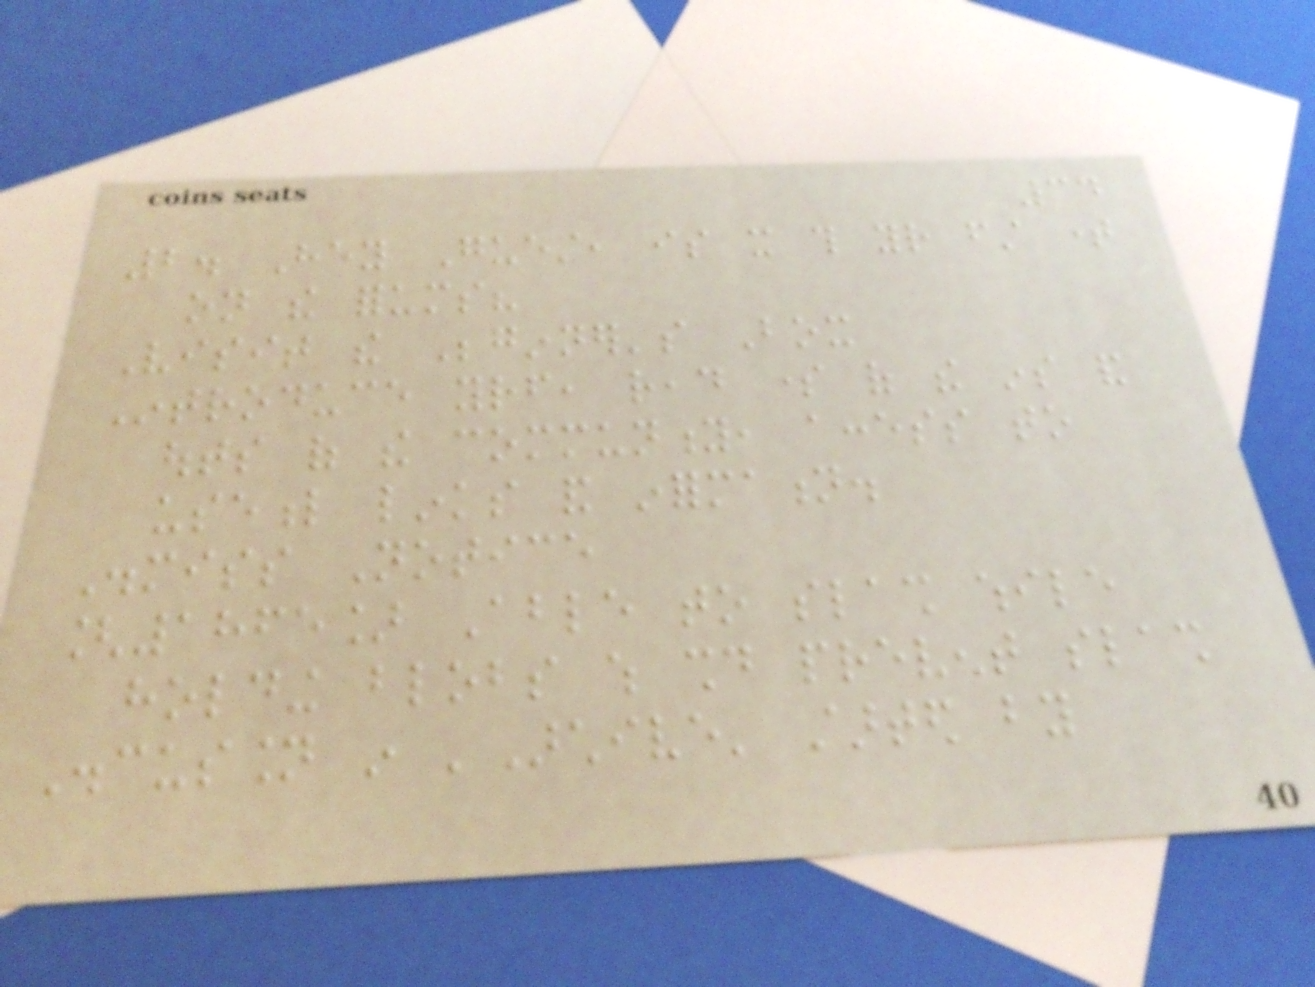34
2. Hey Guest, is it this your first time
on the forums?
Visit the Beginner's Box
Introduce yourself, read some of the ins and
outs of the community, access to
useful links and information.
Dismiss Notice
[1865] Able to slash while
holding blobs which should prevent slash
Discussion in 'Archive' started by
